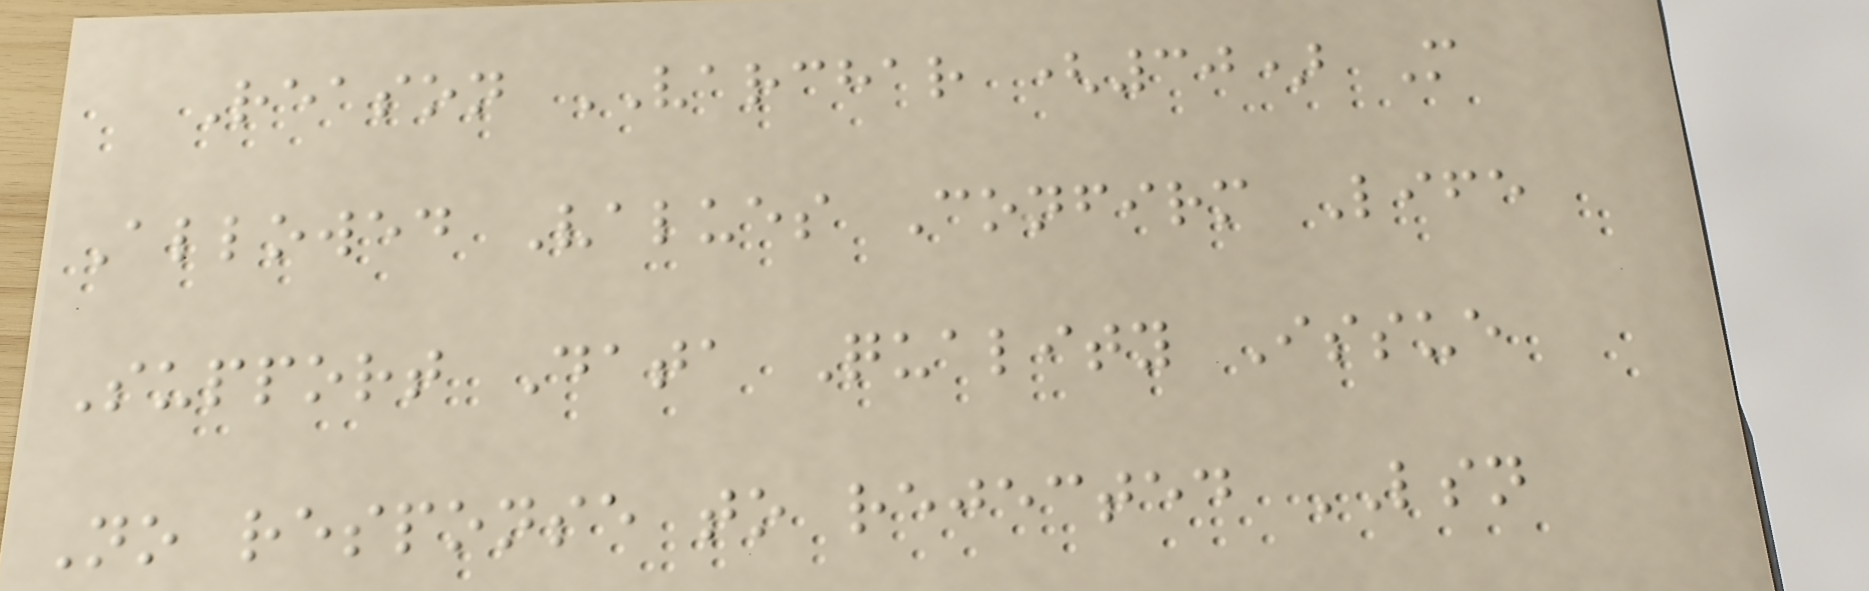Reason VARCHAR (30) M
Allowed Values Confirm Life
Support Data Quality Issue
No response to rejected LSN
